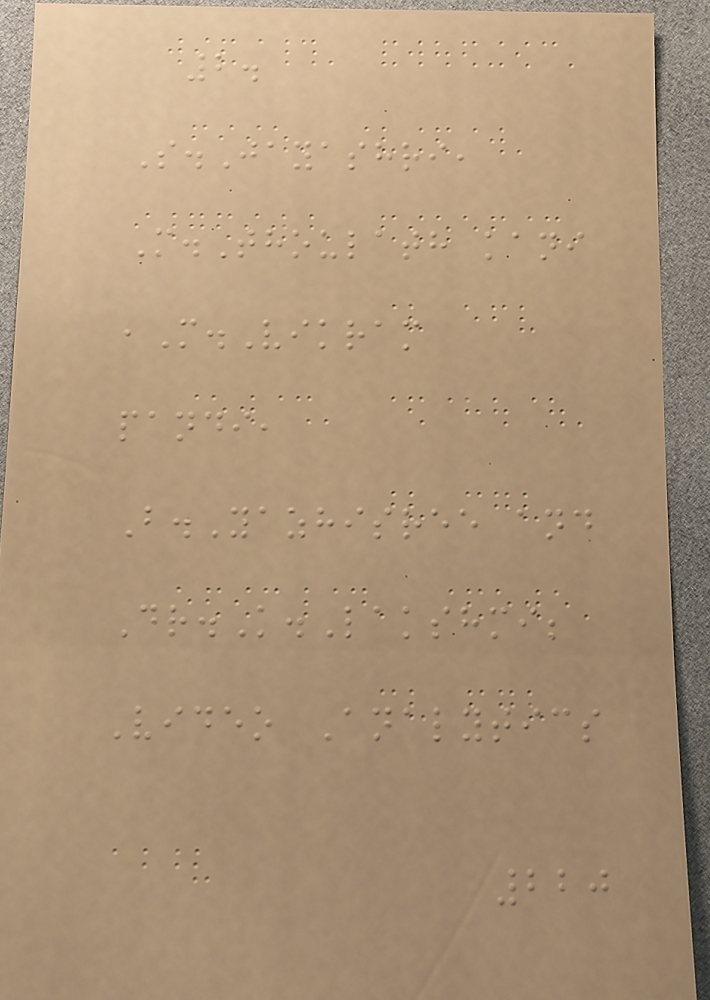2.
S.Jayashri,
M.Thoulath kani
,M.Vikram
pandi,
B.Yazhisree and
Dr.K.Lakshmi;
Video Analytics
220
